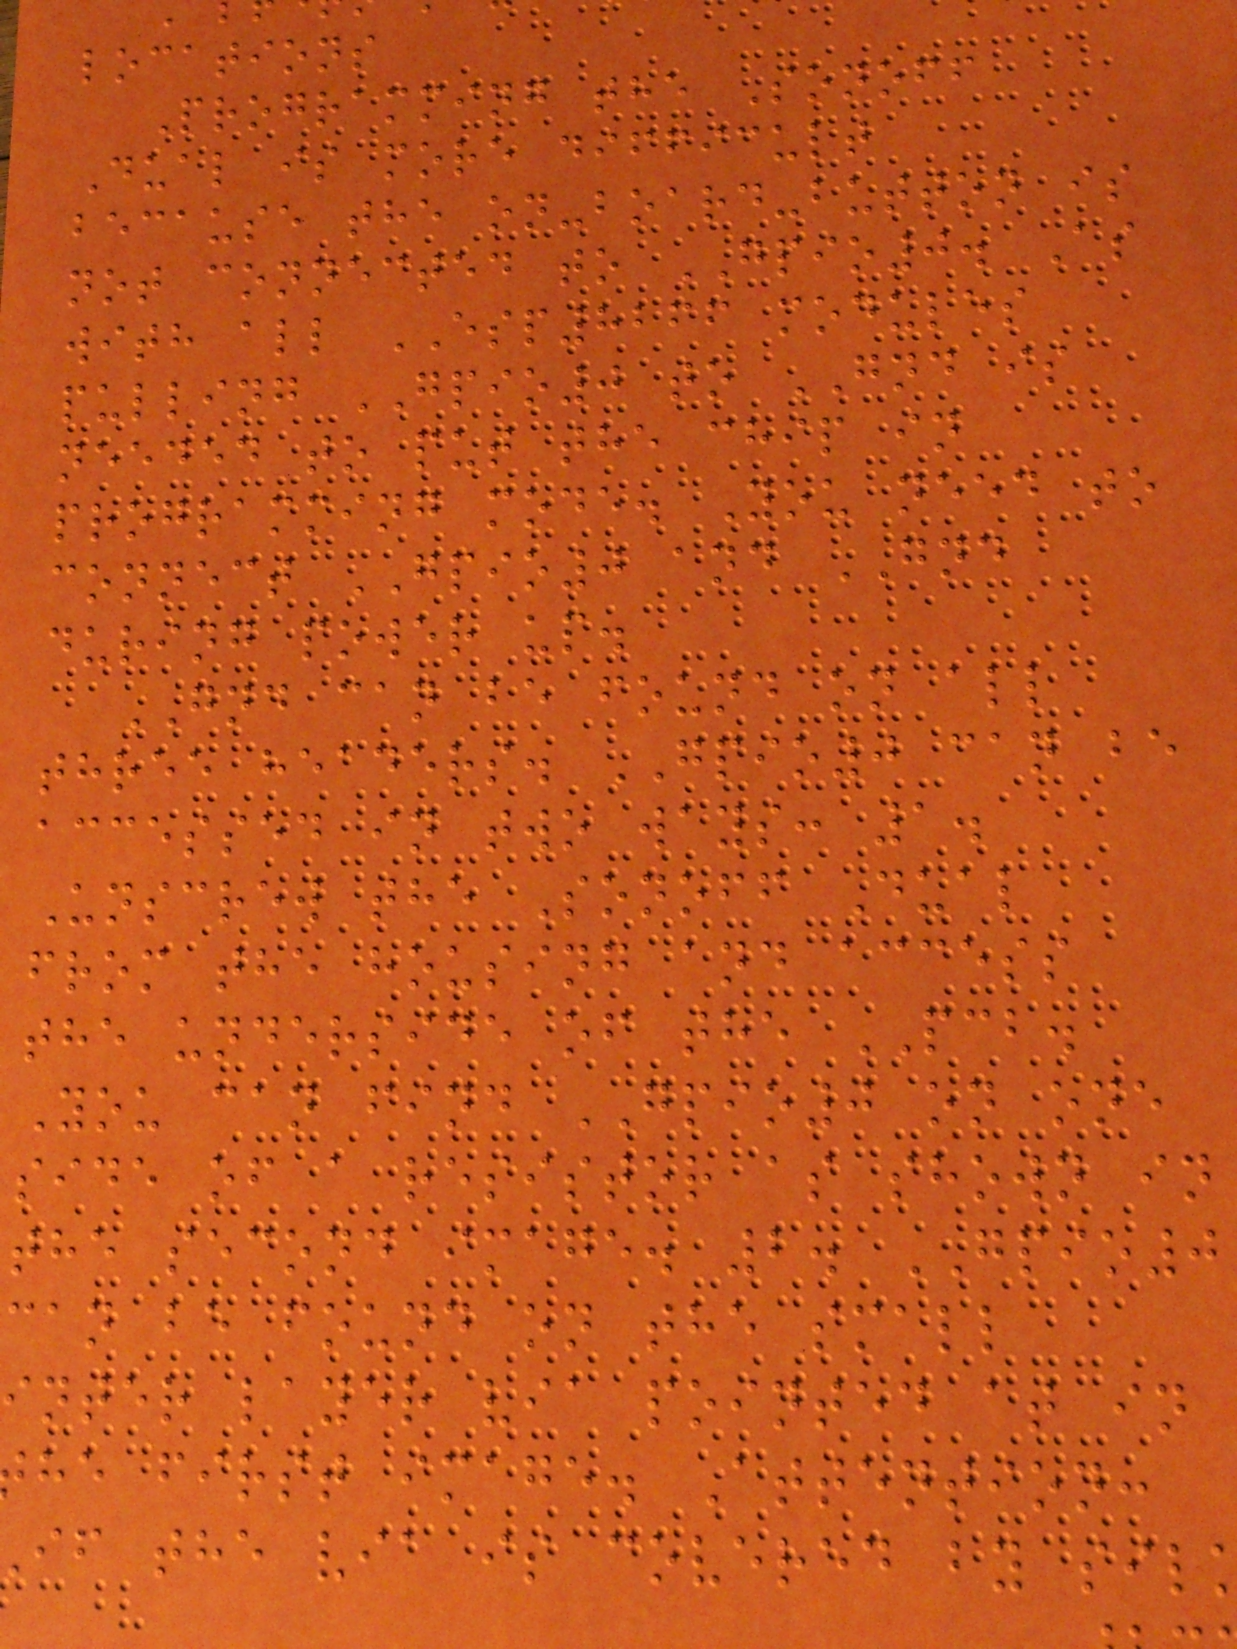locations
Programming the Sonoff
Dual is more difficult
because the on-board-button is
not connected to GPIO0. As
with all ESP8266 modules
pulling GPIO0 to GND is
needed to put the chip in
programming mode. You need to
connect GPIO0 and GND
during power up.
GND can be found on all
three headers. GPIO0 can be
accessed in two ways: 1.
Unscrew the Sonoff Dual
from the housing and access
the underside of the PCB.
You can find GPIO0 on one
side of a resistor as shown in
the second image. 2. GPIO0
can be found on the small
inter layer via pointed at in
he first image. Attention:
if the via is covered by sil
